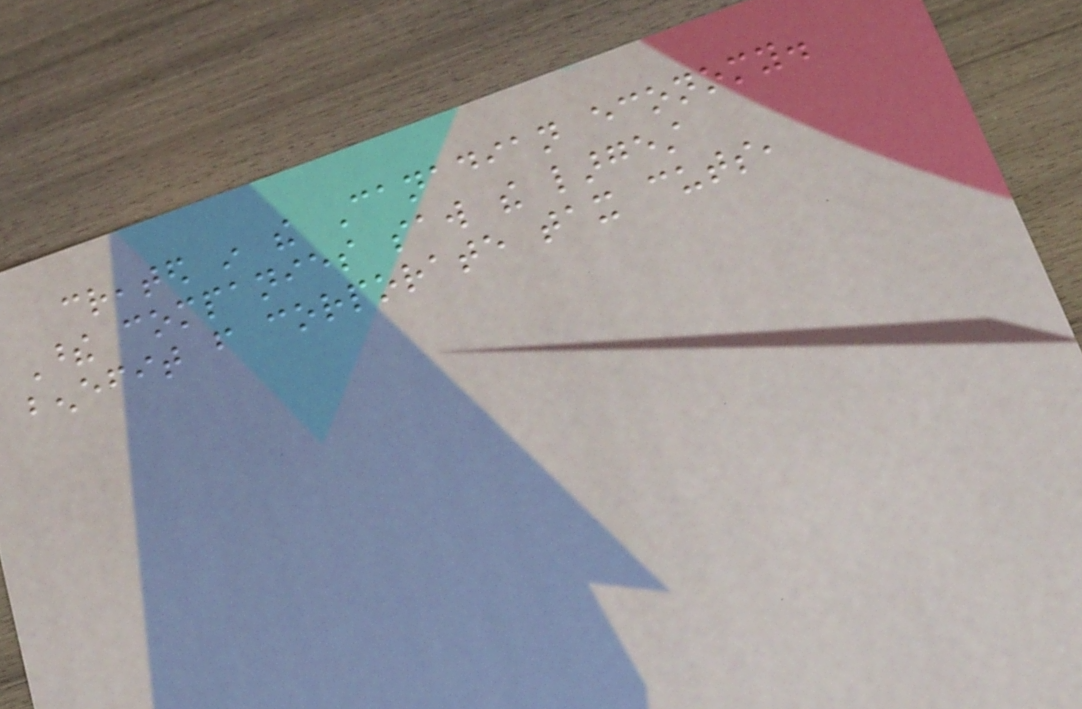created in the Canadian economy.
These companies saw the largest
benefit from corporate tax cuts,
